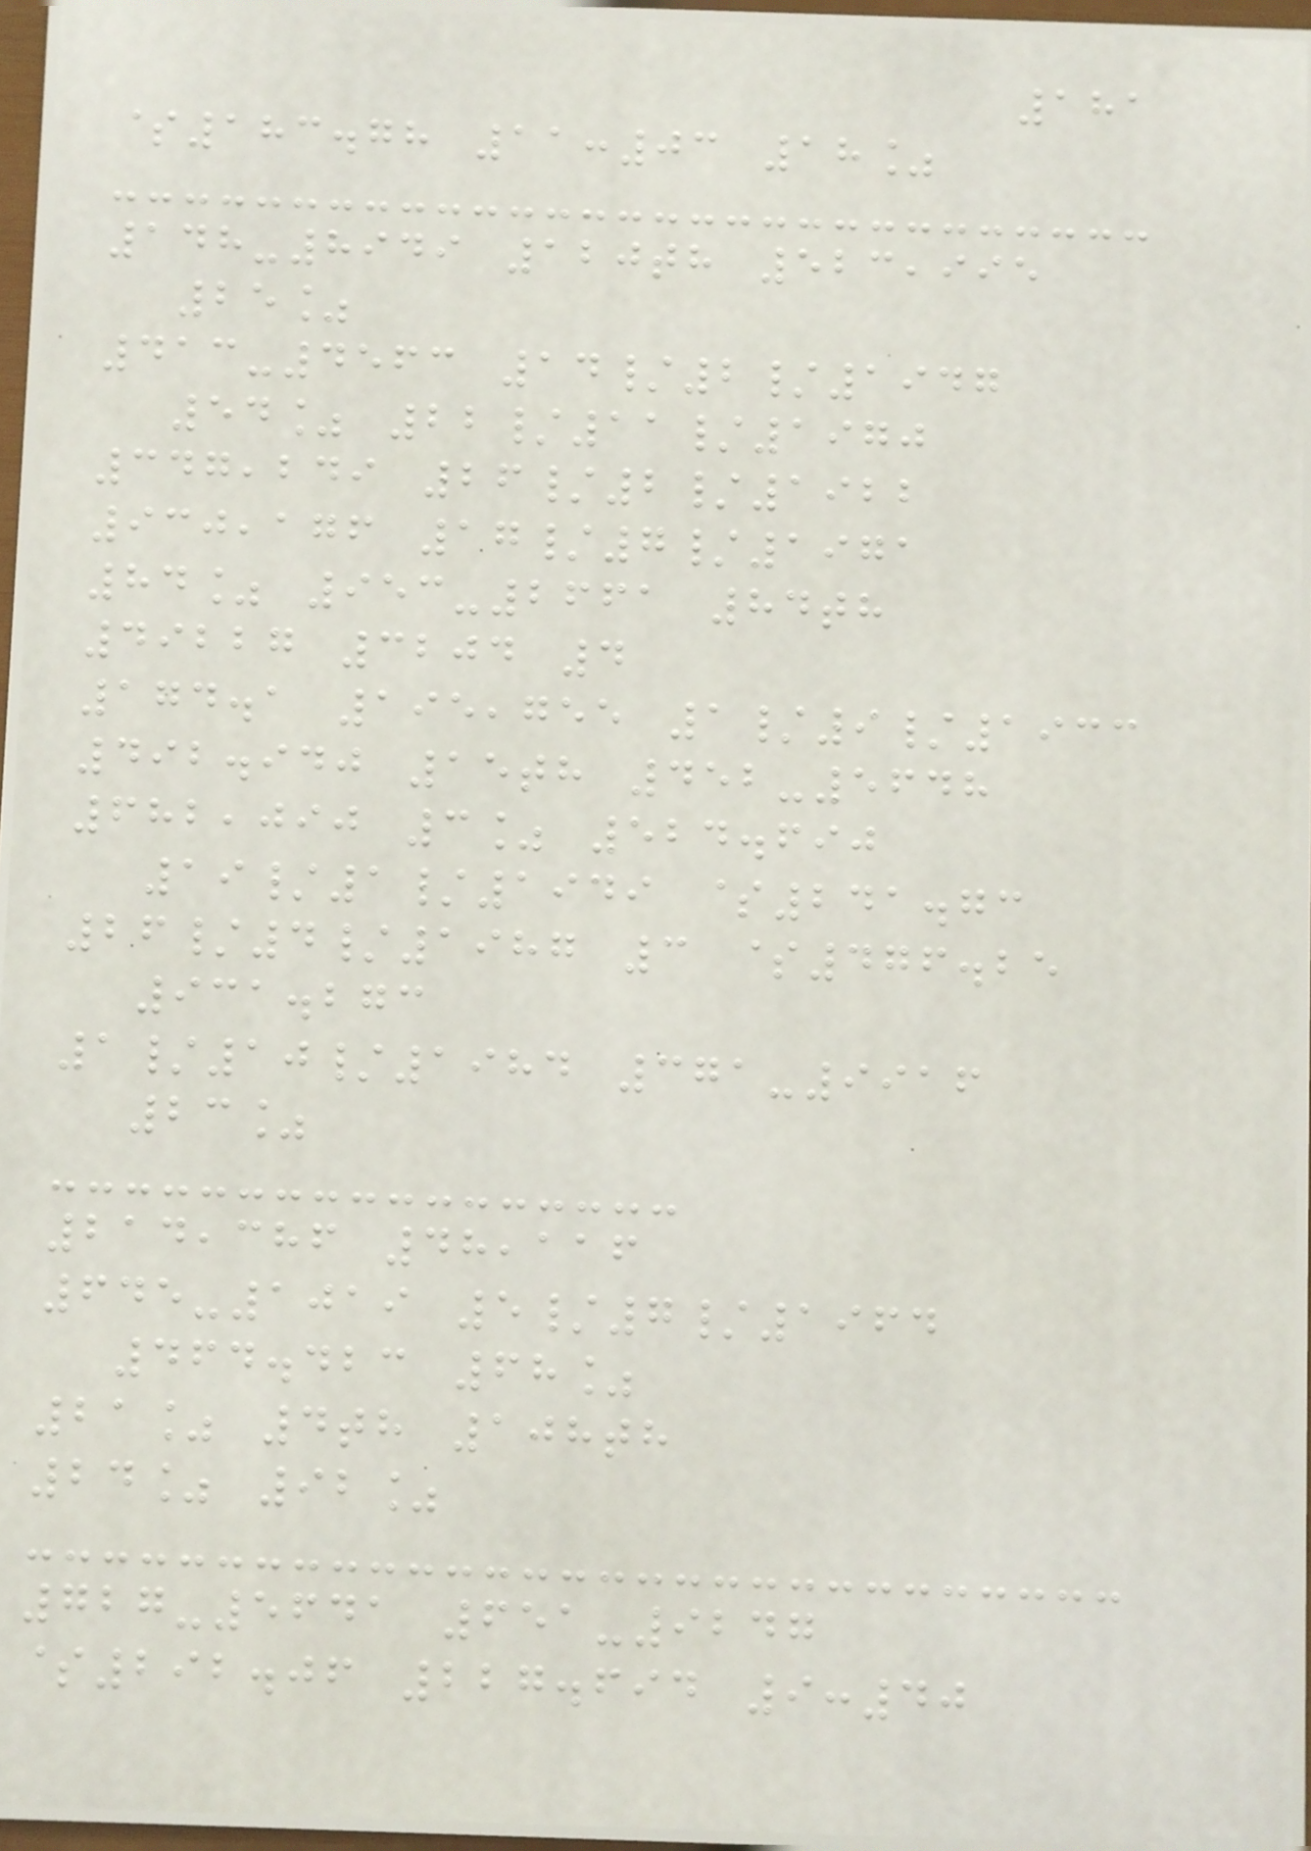181
$183.78 11:03 18%
148-8949 120th 523,995
25%
413-4563 14/2/1947
54% 22/11/1970
347,249 26/2/1922
930,176 17/7/1971
84% 953-2661 84th
49227 3204 4
174.1 195,755 1/9/1933
492.940 15th 452-5648
682,090 3% 524.690
19/1/1949 $241.73
26/4/1987 3 $476.25
931.273
1/10/1984 371-9916
23%
214,386 48,116
645-1019 5/7/1964
464.423 68%
21% 4th 108th
24% 92%
727-5641 651-9247
$292.06 227.694 9:40
